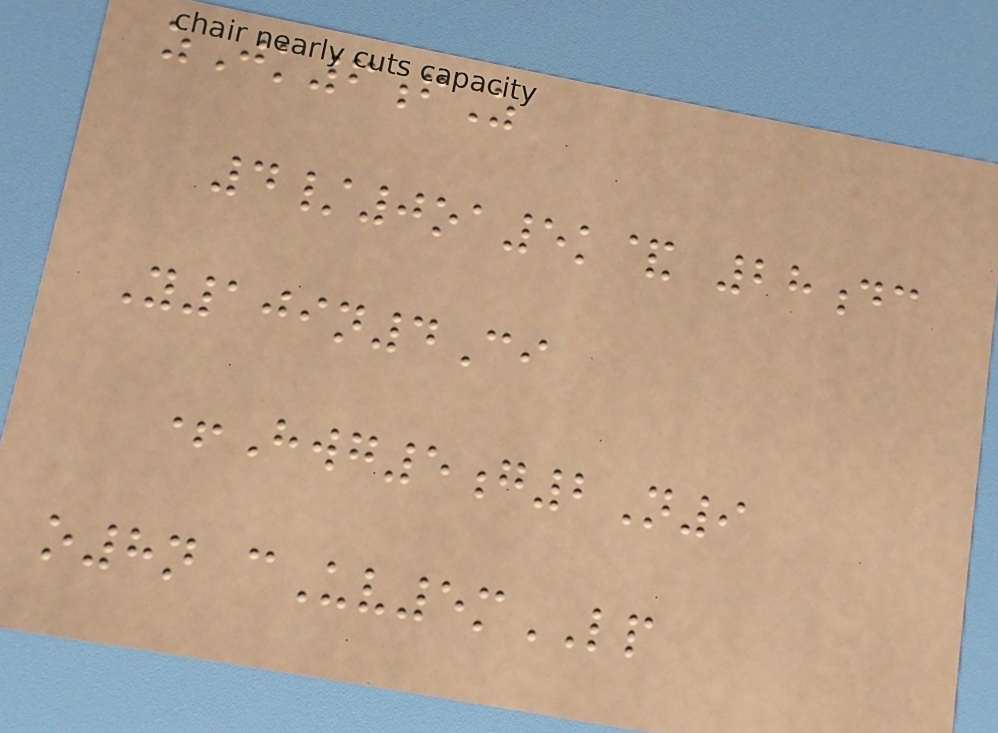zJk6fZ
4/0oa5k& 28dc
Y109n4Ci
+Hwg5g2N9
o8n cUv5mLP
